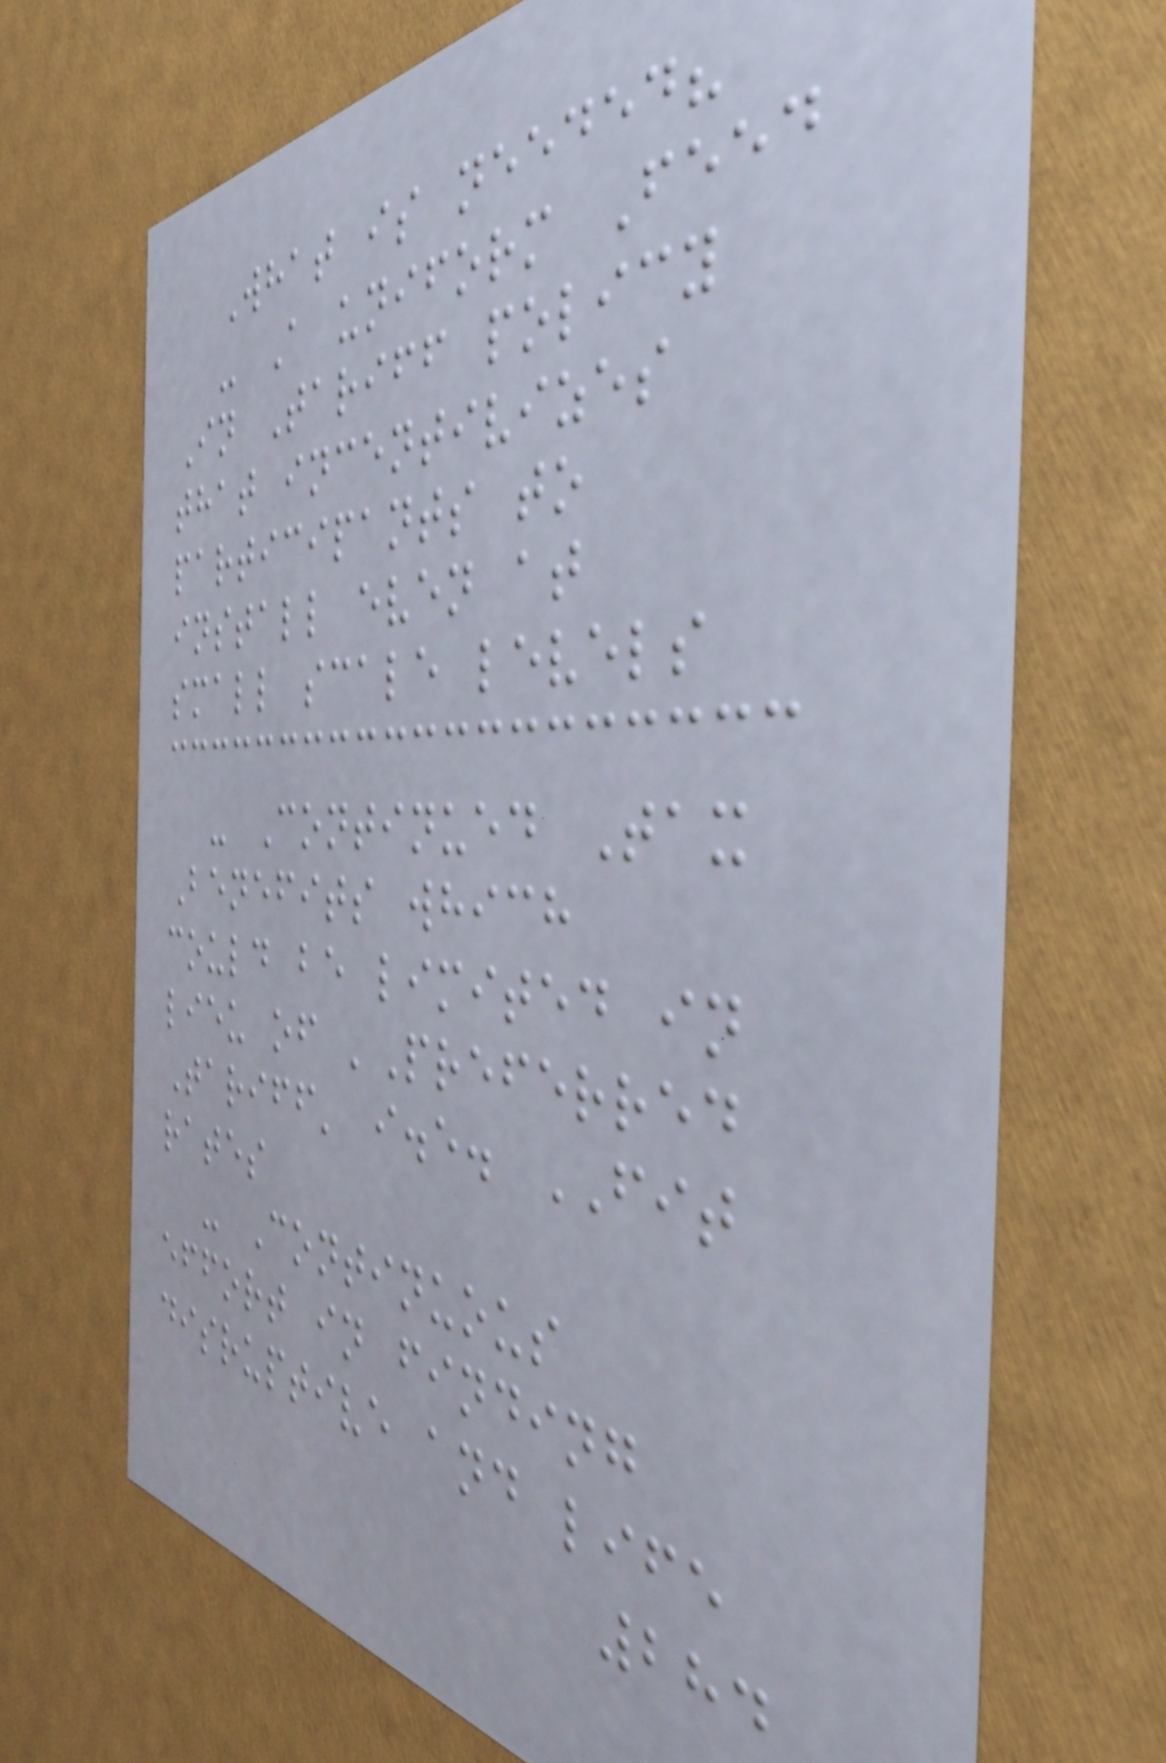What is needed?
- A uniform Feed
In Tariff policy
that incentivizes
participants to
install even at
small scale levels
- Continued Tax
Benefits which
could be limited in
lieu of 'Preferred
Tariff' i.e. FIT
rates
- Continuous
effort in finding
disruptive and life
284
